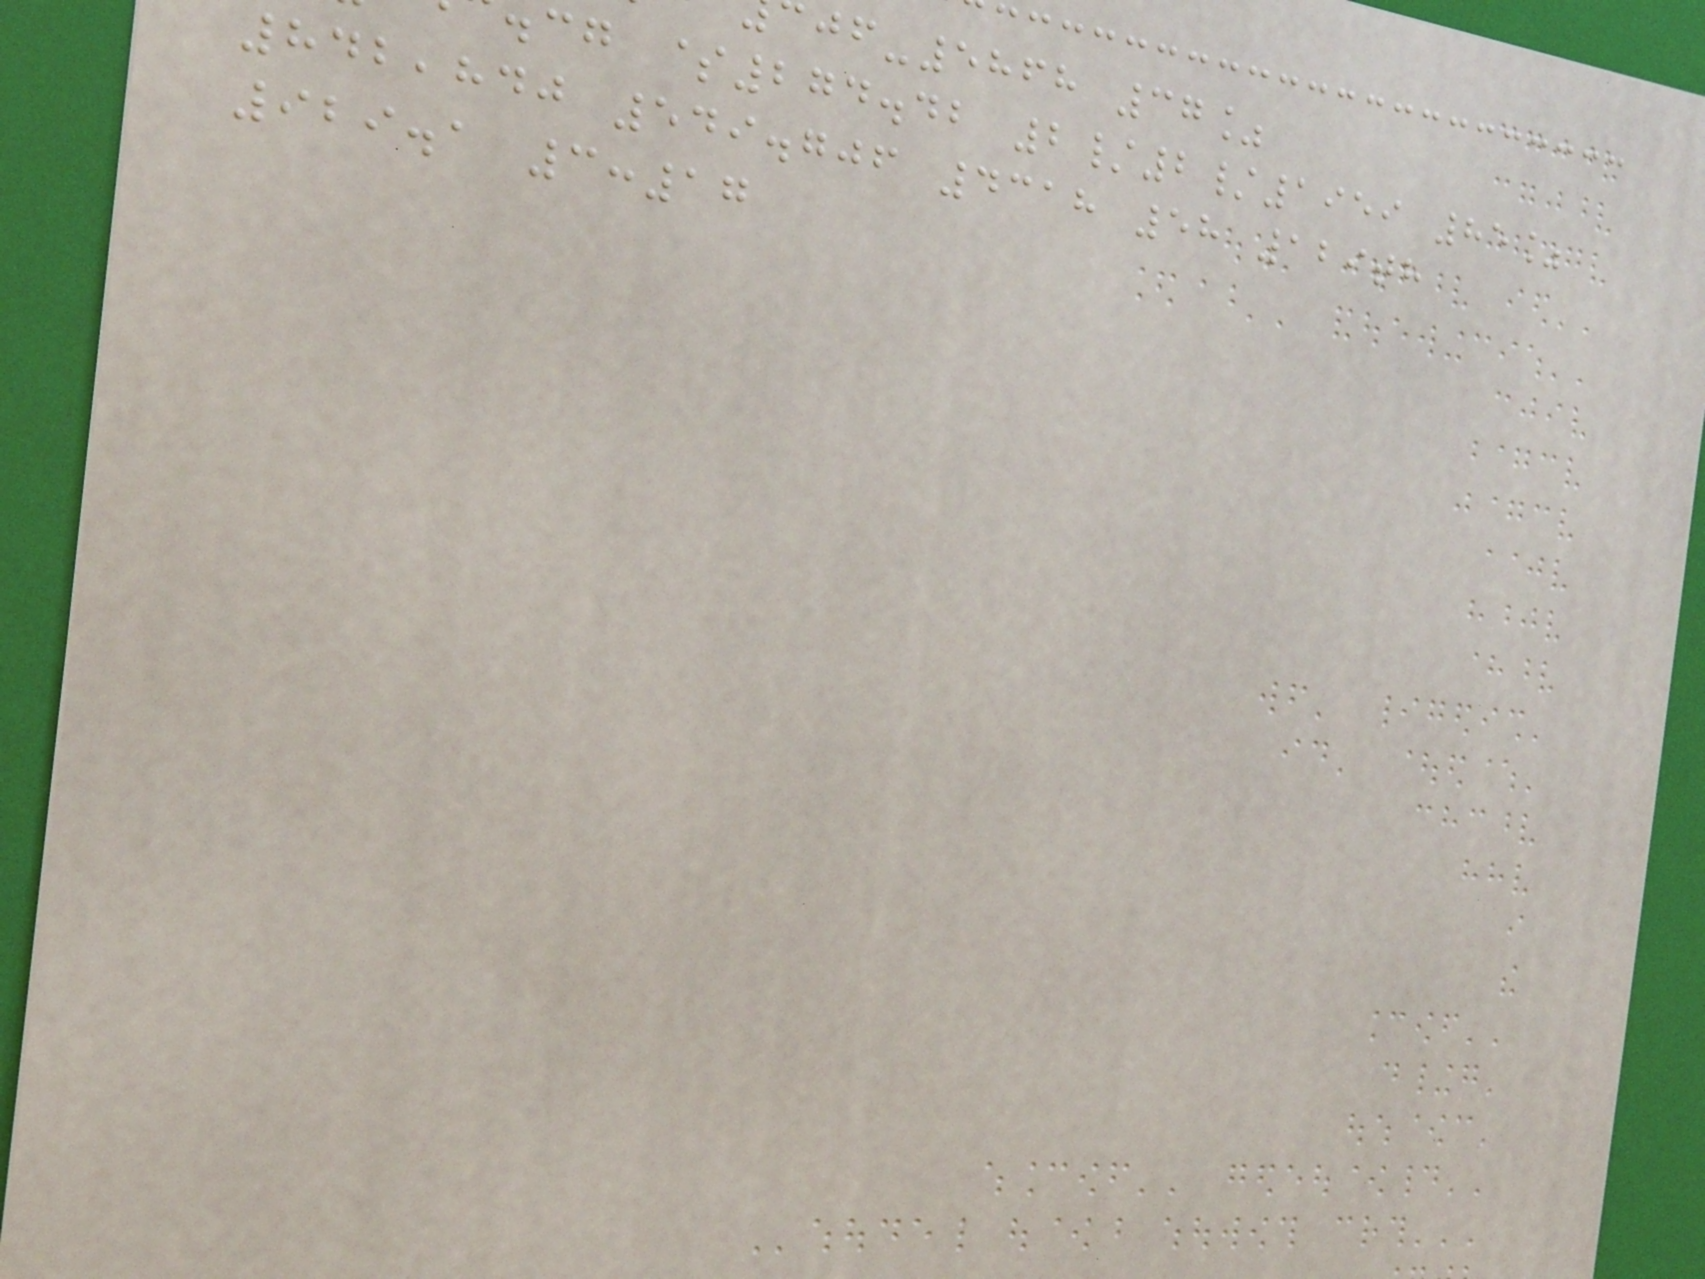-5868 37%
cg $274.42 2/2/1959 85%
842,840 549.706 4318 58 129th
929.1 3:17
